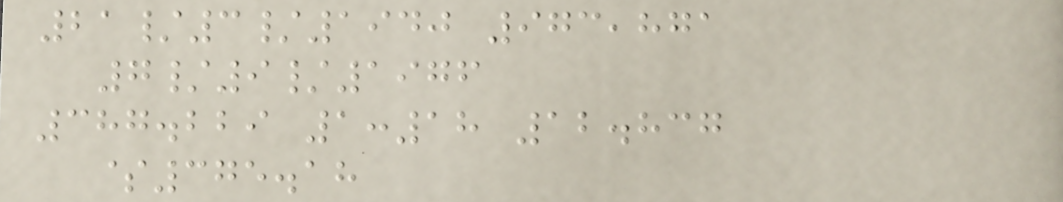21/3/1940 973,871
7/9/1976
387.229 1:18 12.837
$375.18
